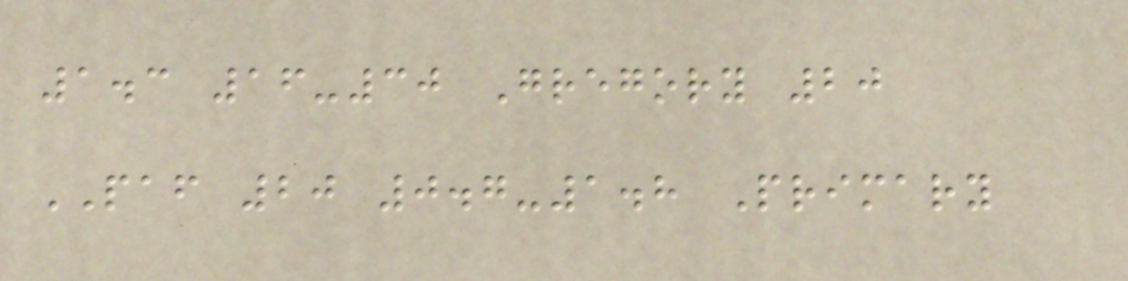1.3 16-30 Gregory 20
PAF 20 0.7-1.8 Primary
